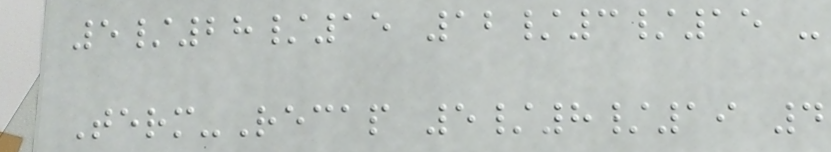5/28/15 12/3/15 -
Term-Recap 5/8/19 4
